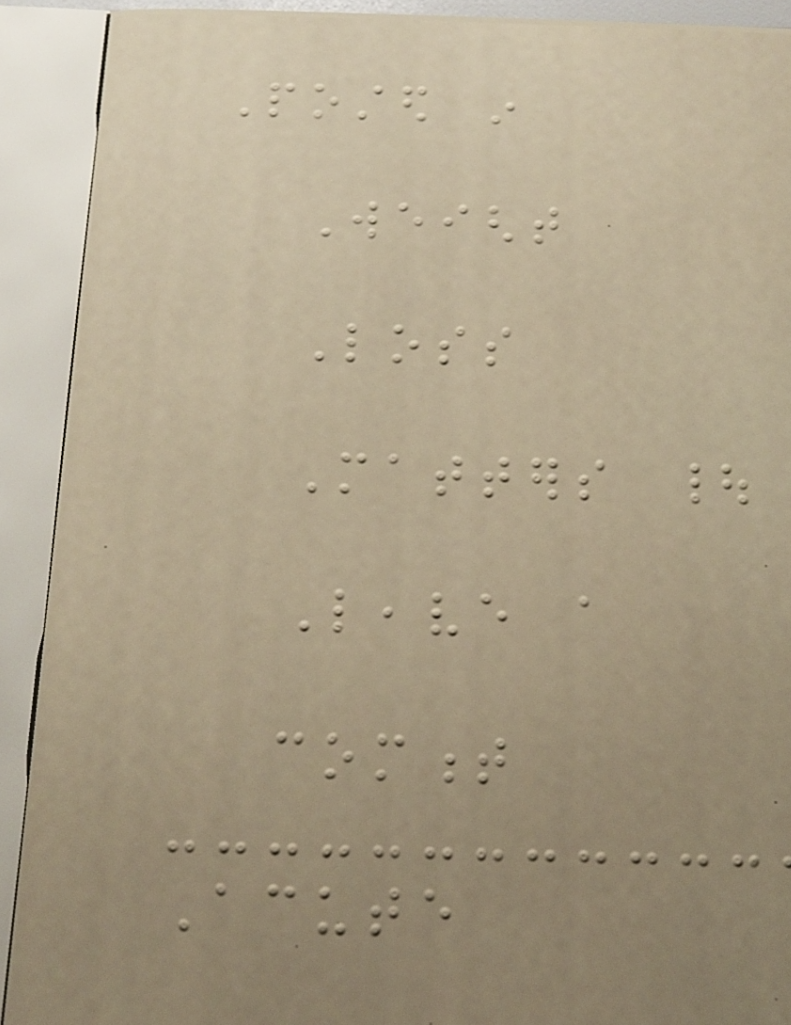Posted in
Weight
Loss
Matters |
Leave a
comment
Acute
